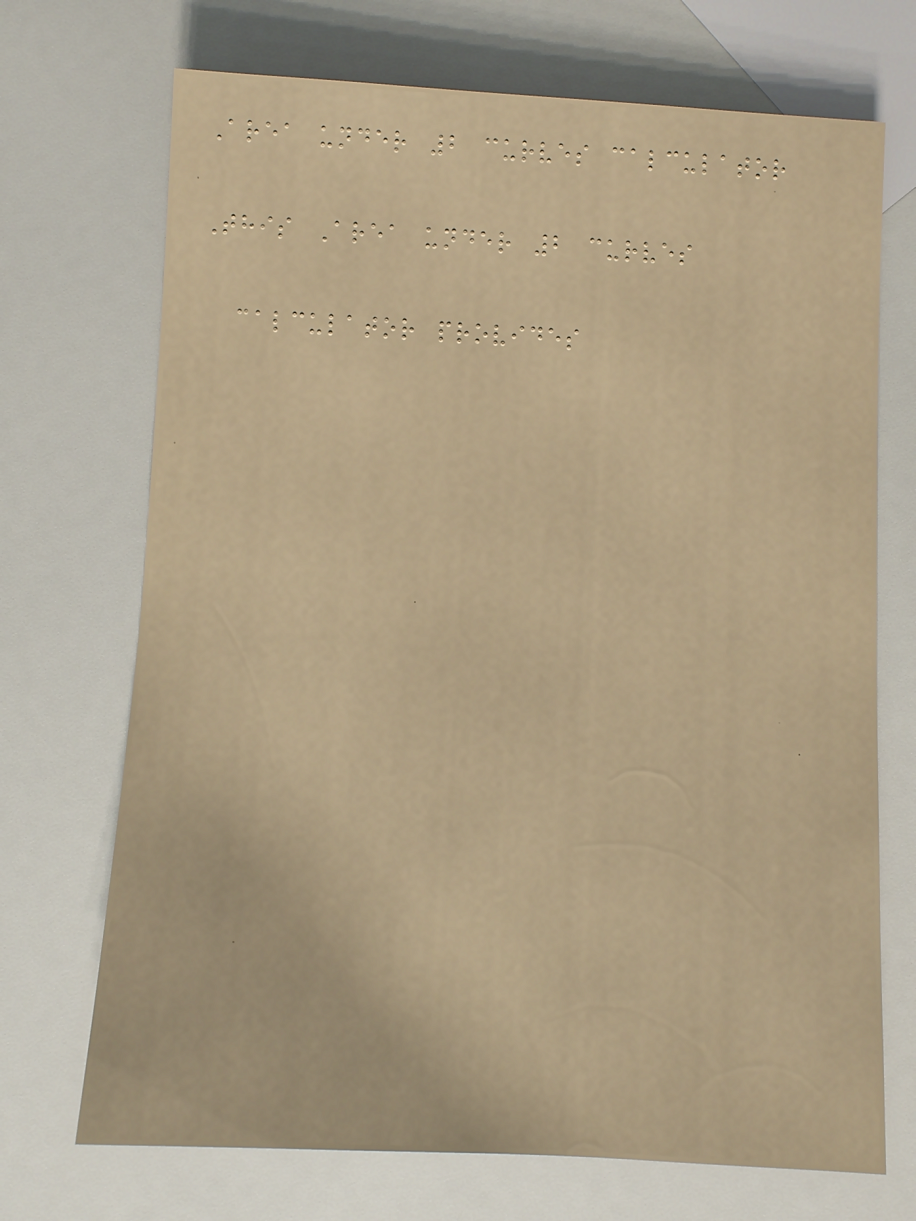Area under 2 curves calculator
This Area under 2 curves
calculator provides
